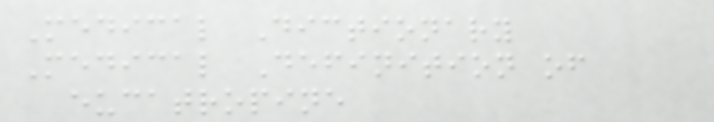Medical Dictionary
Medical Definition of
eucatropine
